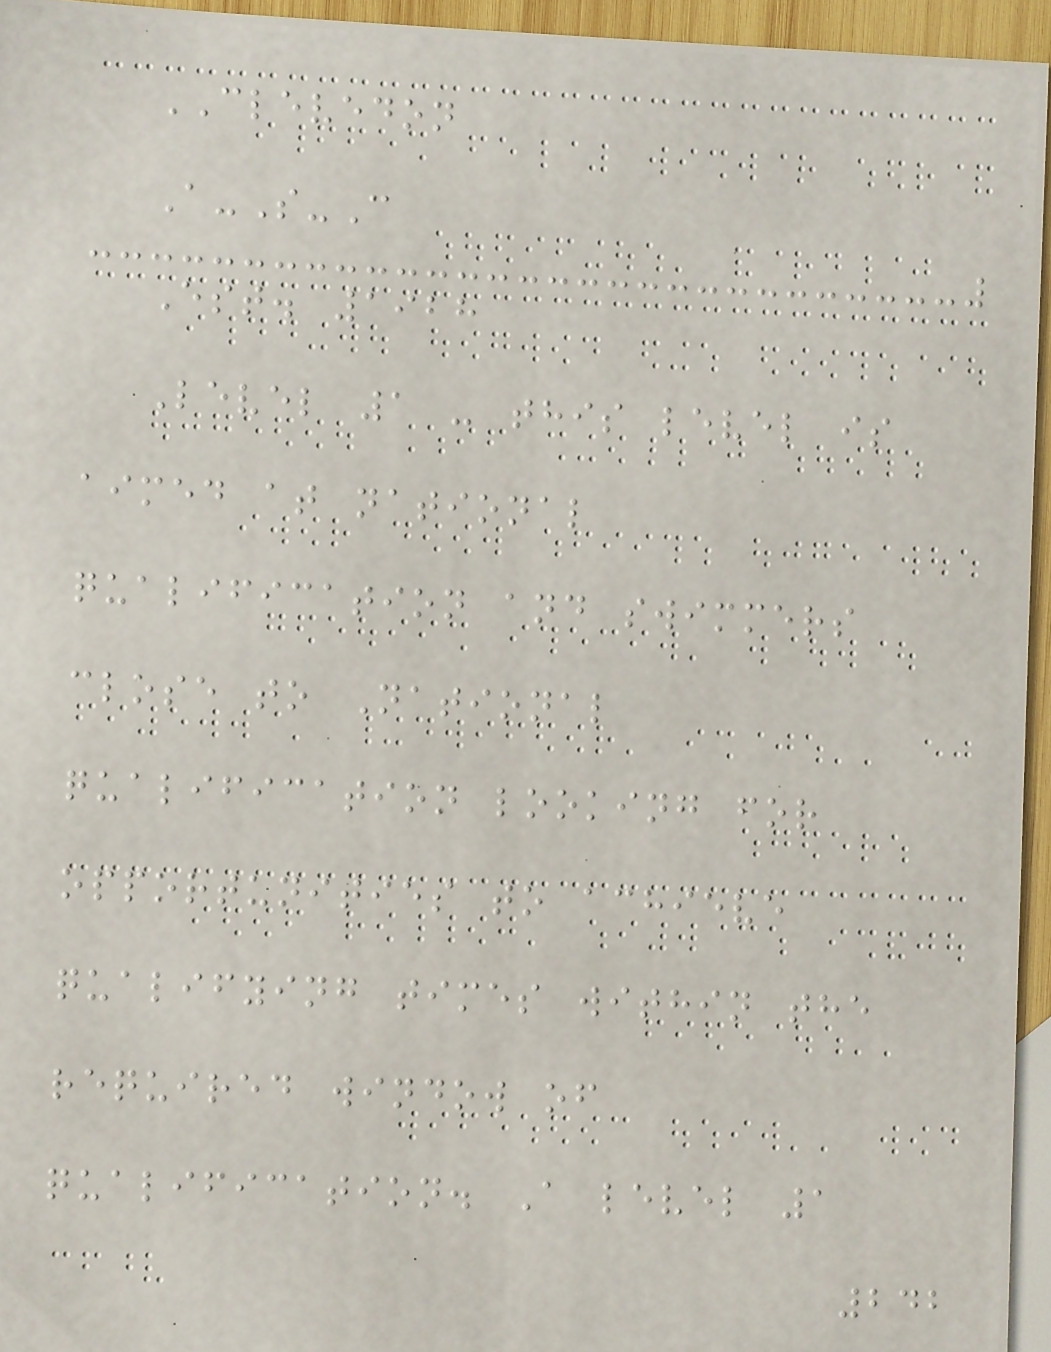CLEVEDON
A-S-C
Est. 1928
Level 1 - this level is
aimed at national
qualification and swimmers
close to National
qualification looking for
opportunities to achieve
qualifying times within the
required window of
qualification. A level 1
242
